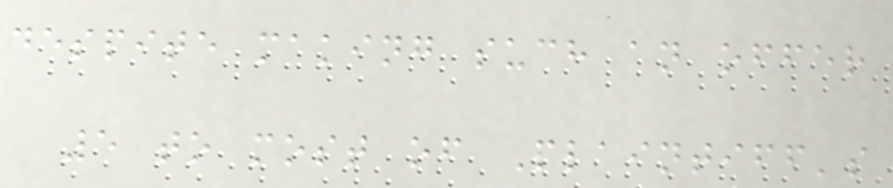despite making such an offer
5 to most of Plaintiff's
